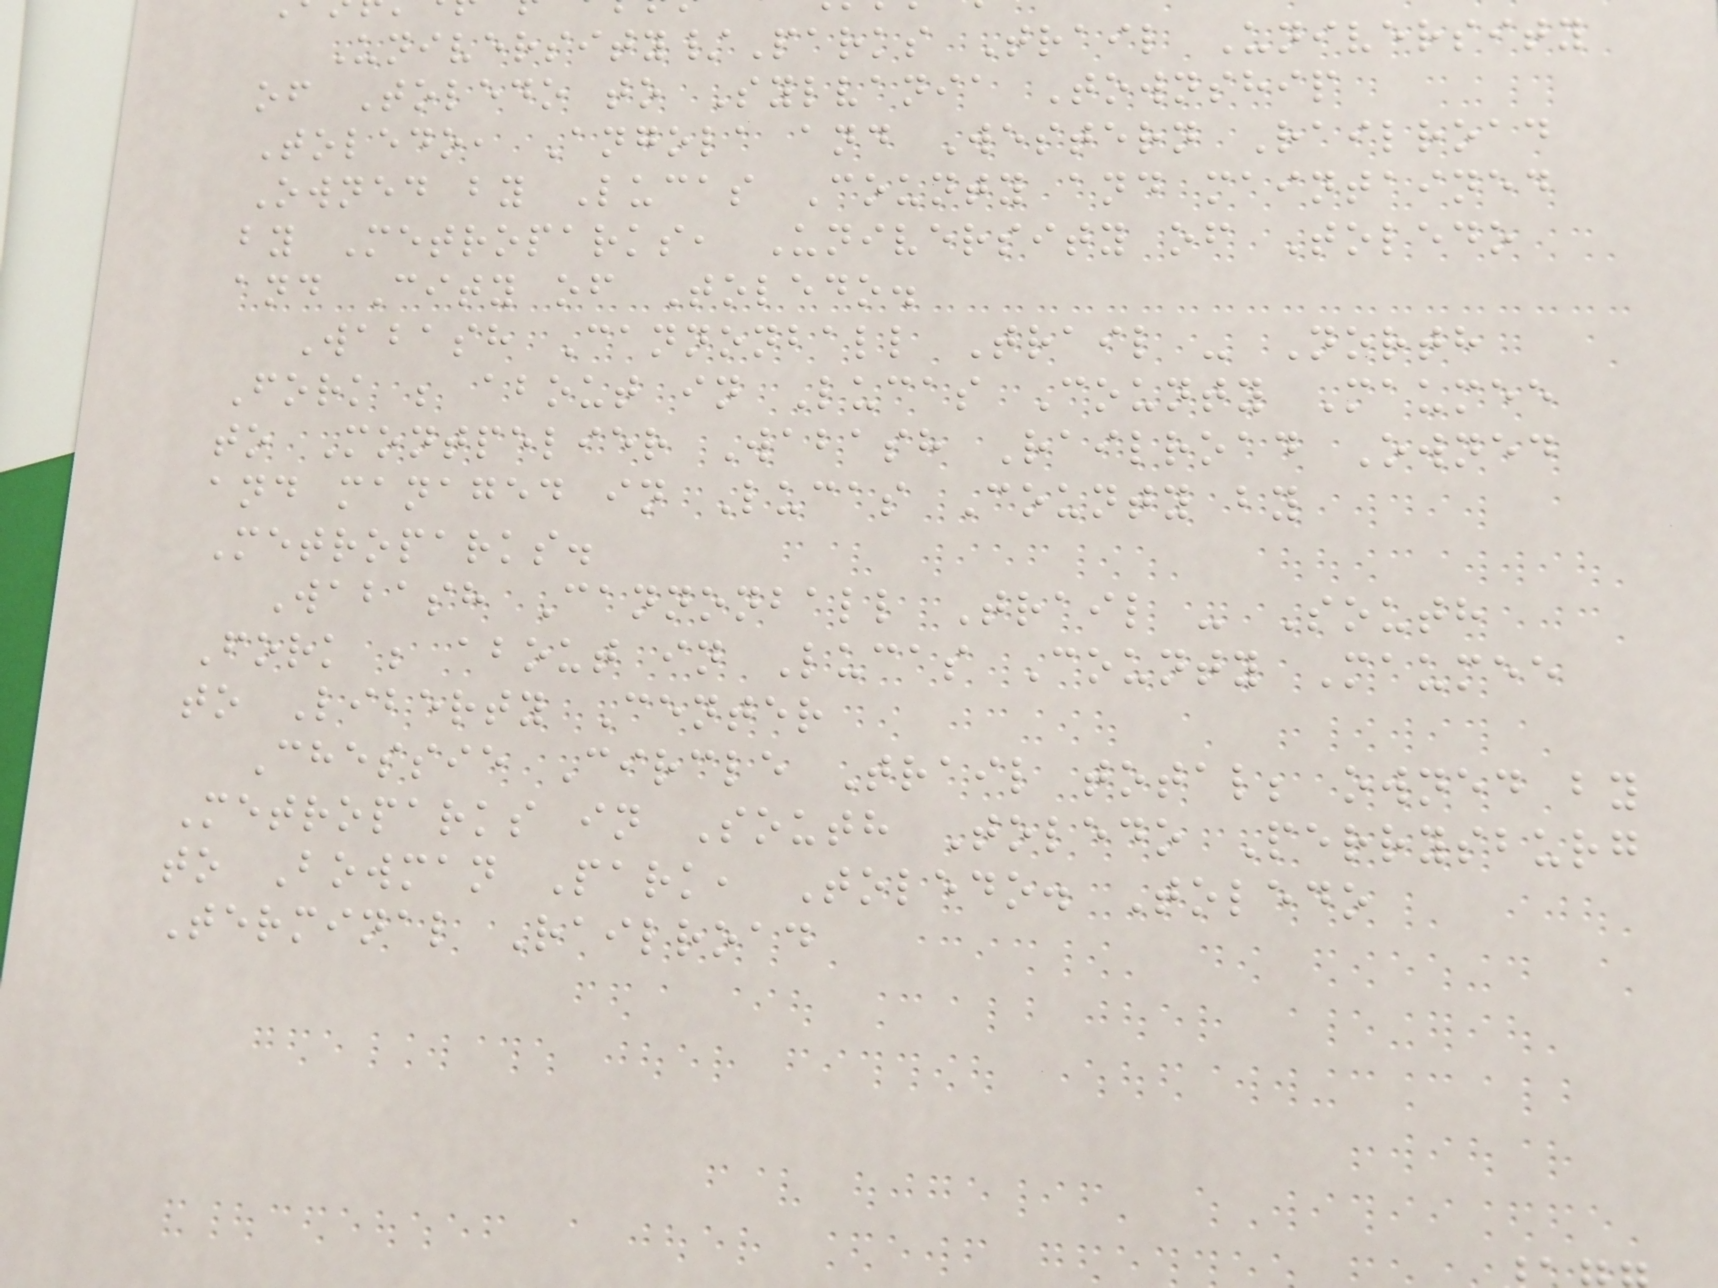University/Parks Trail University
of Toledo to Sylvania Township
Toledo, Angola and Western Railroad
Owned by Lucas County and maintained
by Metroparks, University of Toledo
and City of Toledo.
Wabash Cannonball Trail - North
Fork ; about in Lucas County Maumee
to Montpelier Wabash Railroad Owned
and managed in Lucas County by
Metroparks.
Wabash Cannonball Trail - South
Fork ; about in Lucas County Maumee
to Liberty Center
Chessie Circle Trail total; owned by
Metroparks in South Toledo Perrysburg
to Bowman Park, Toledo. Toledo
Terminal Railroad
